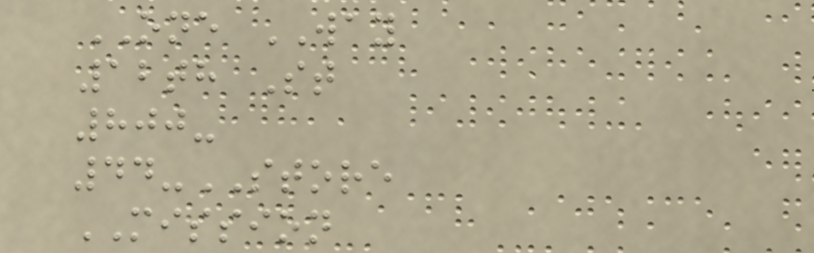ONE WAY
12th St
800-
44-STORE
MISSION
